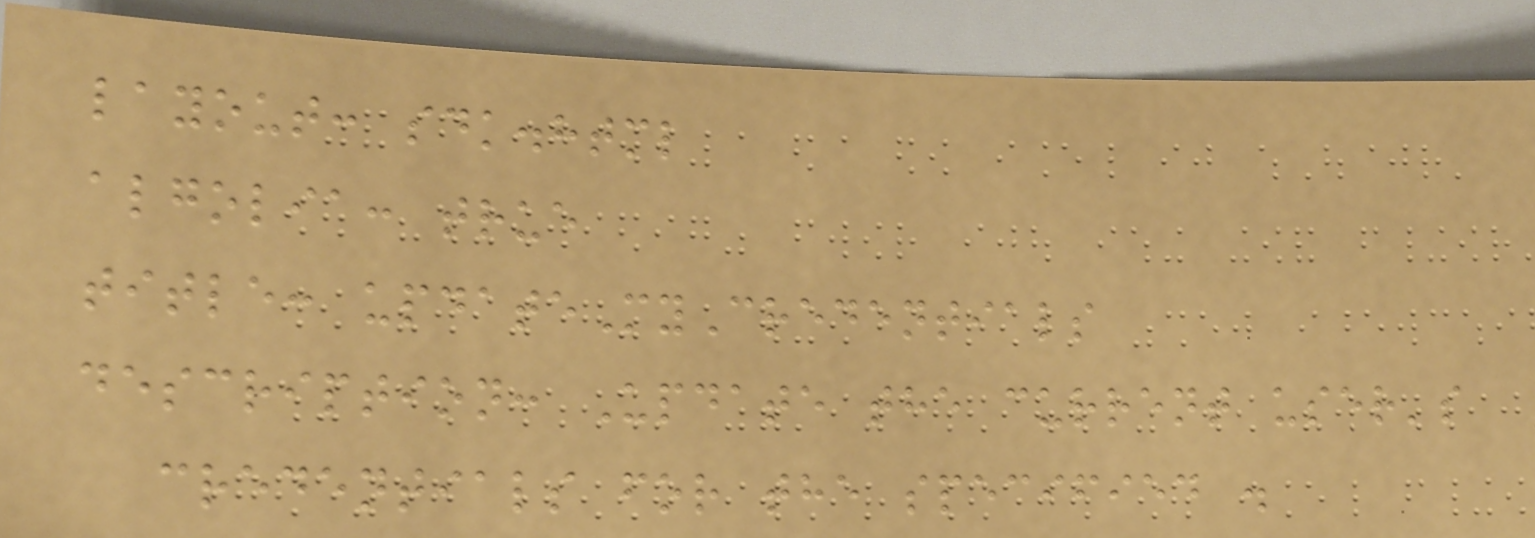layout: sdk.html
algolia: true
title: updateMyCredentials
description: Update the current user's
credentials for the specified .
